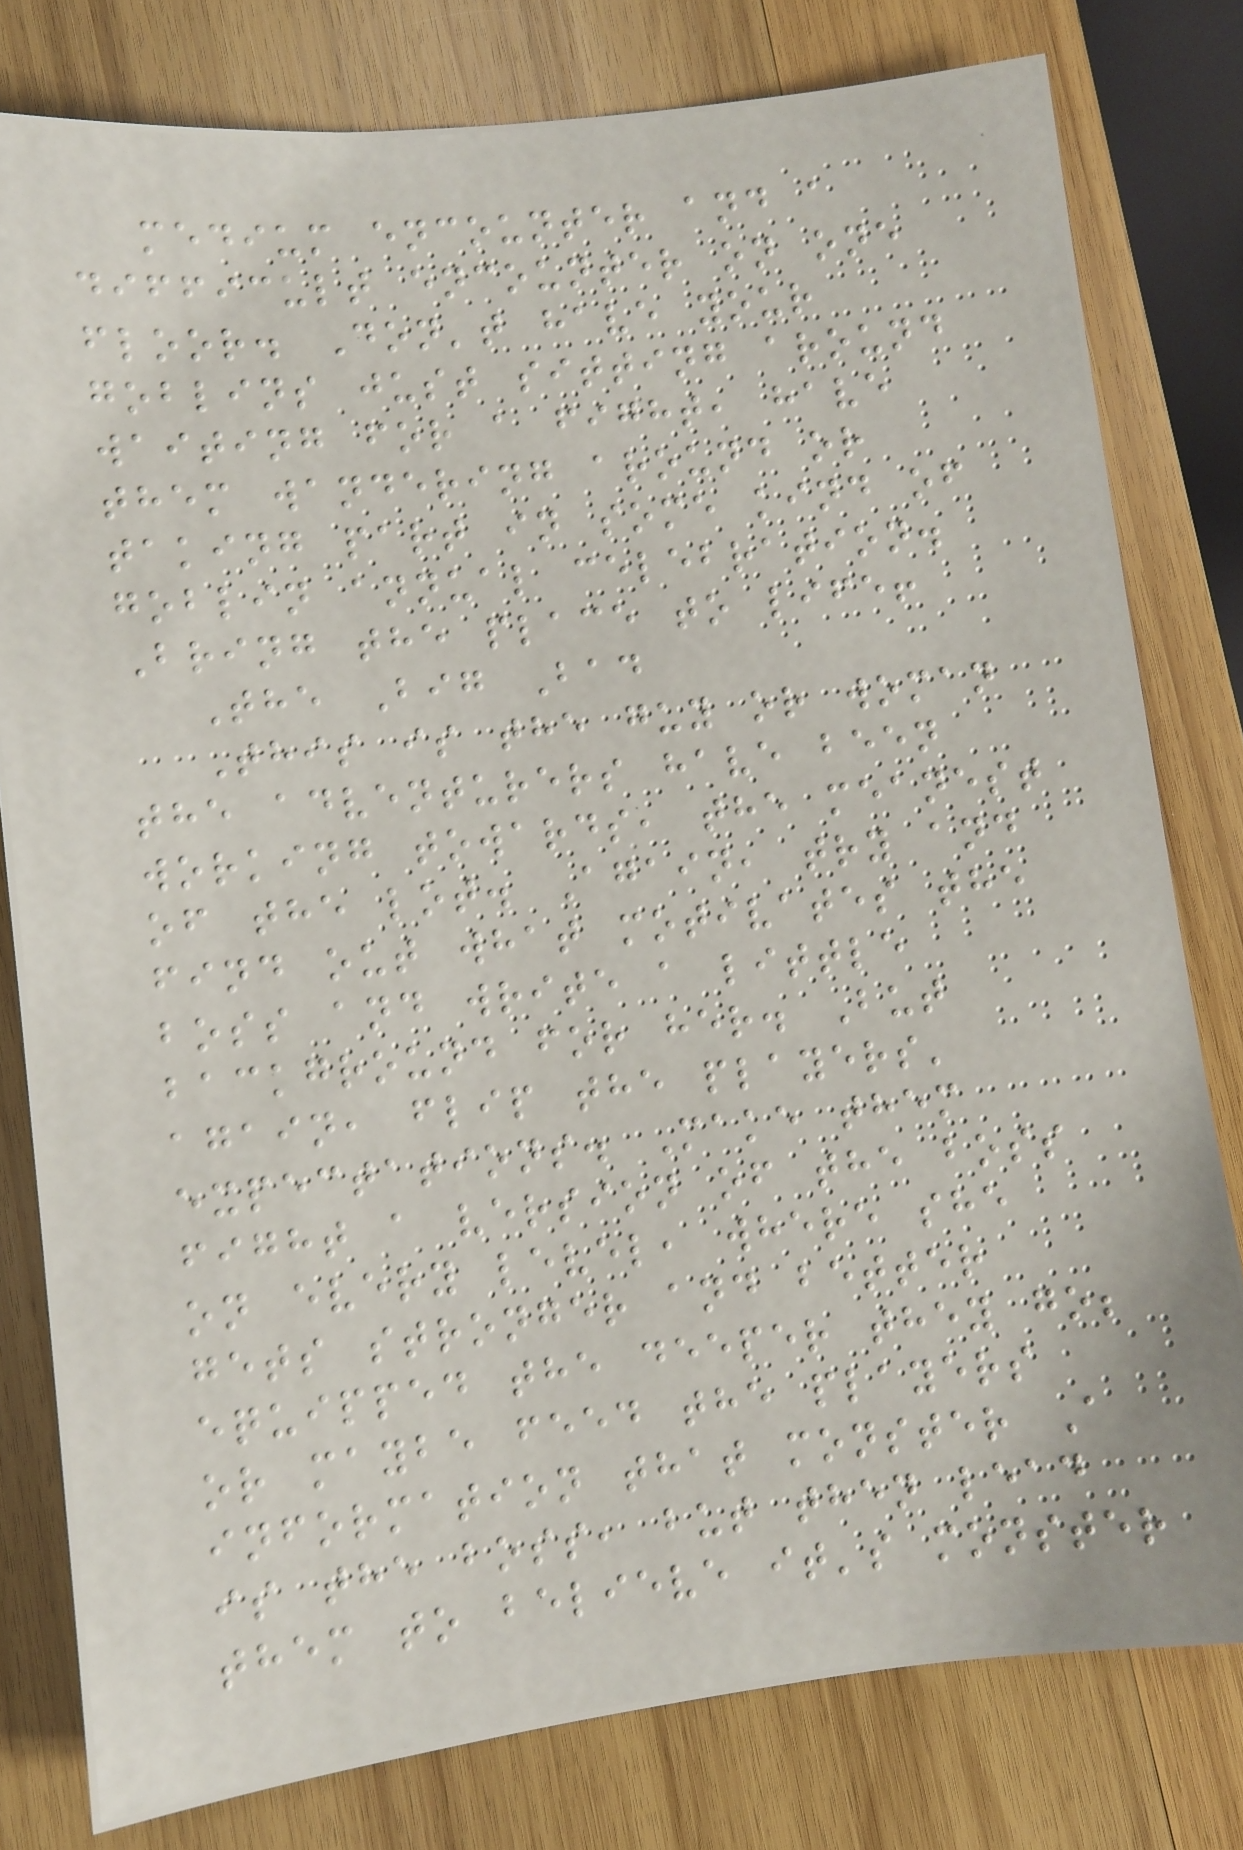medium encounter and a
difficult encounter on one
floor. Don't have your
goblins just sitting around
waiting for a fight, have
them wandering around or
taking part in some kind of
goblin annual celebration.
Bring the place to life!
The Big Bad
This is the guy or woman
the adventurers have been
working towards, the meanest
of the lot. Again, try and
find out what motivates the
boss and write a little
background for her. But
again, flip the players'
expectations. Make them
fight a version of the boss
on every level, where she
gets stronger and better
equipped the deeper they go;
or maybe feed the players
information that monster A
is the boss, but then lead
them to believe it's monster
